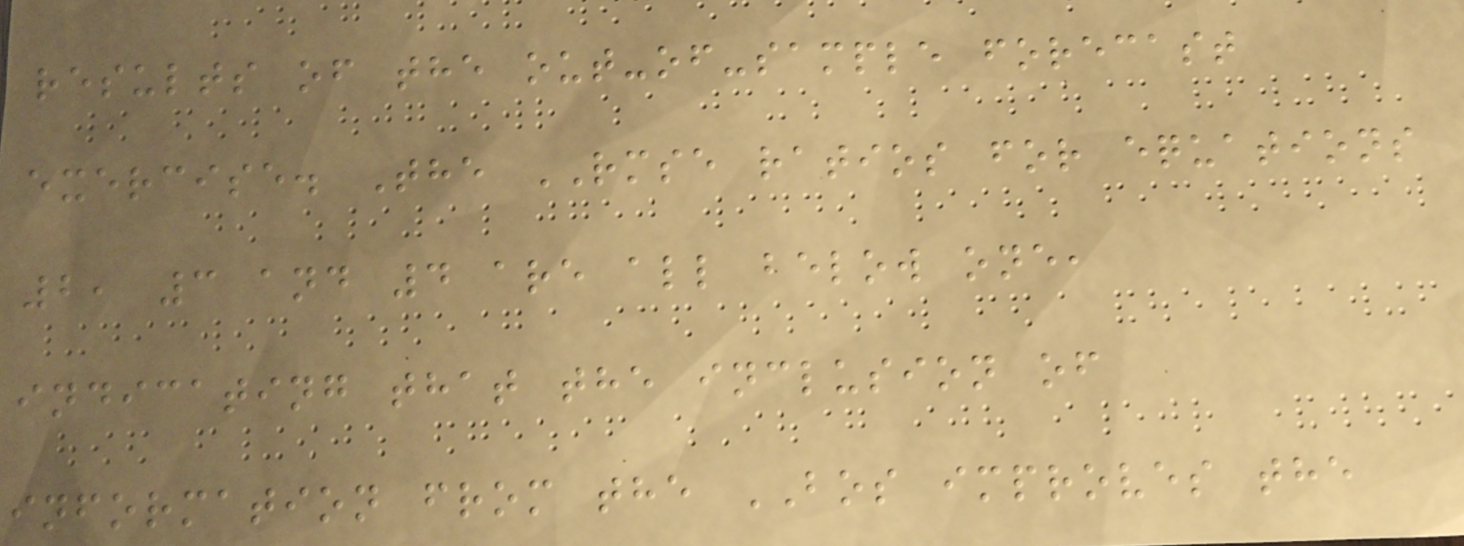results of the out-of-sample forecast
exercise. The RMSE ratios for equations
2, 3 and 4 are all below one,
indicating that the inclusion of
information from the BOS improves the
